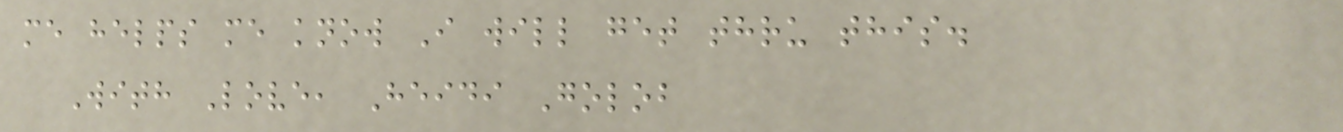me helps me know I will get thru this.
With Love, Heidi Golob
